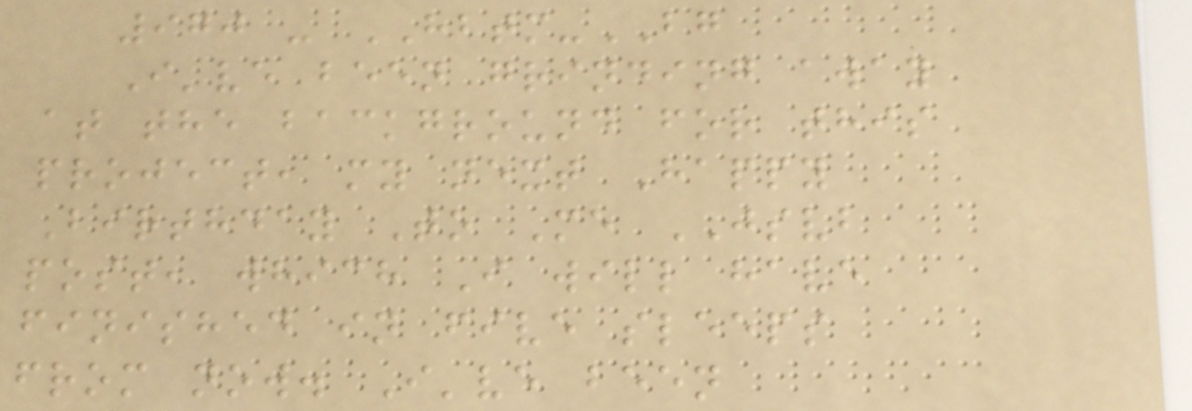970 - HBTM-BG
I've been grinding away
at the background for this
project, my next Happy
Birthday To Me JSVB
post, which I will have
finished in five sleeps
from now. I've been
